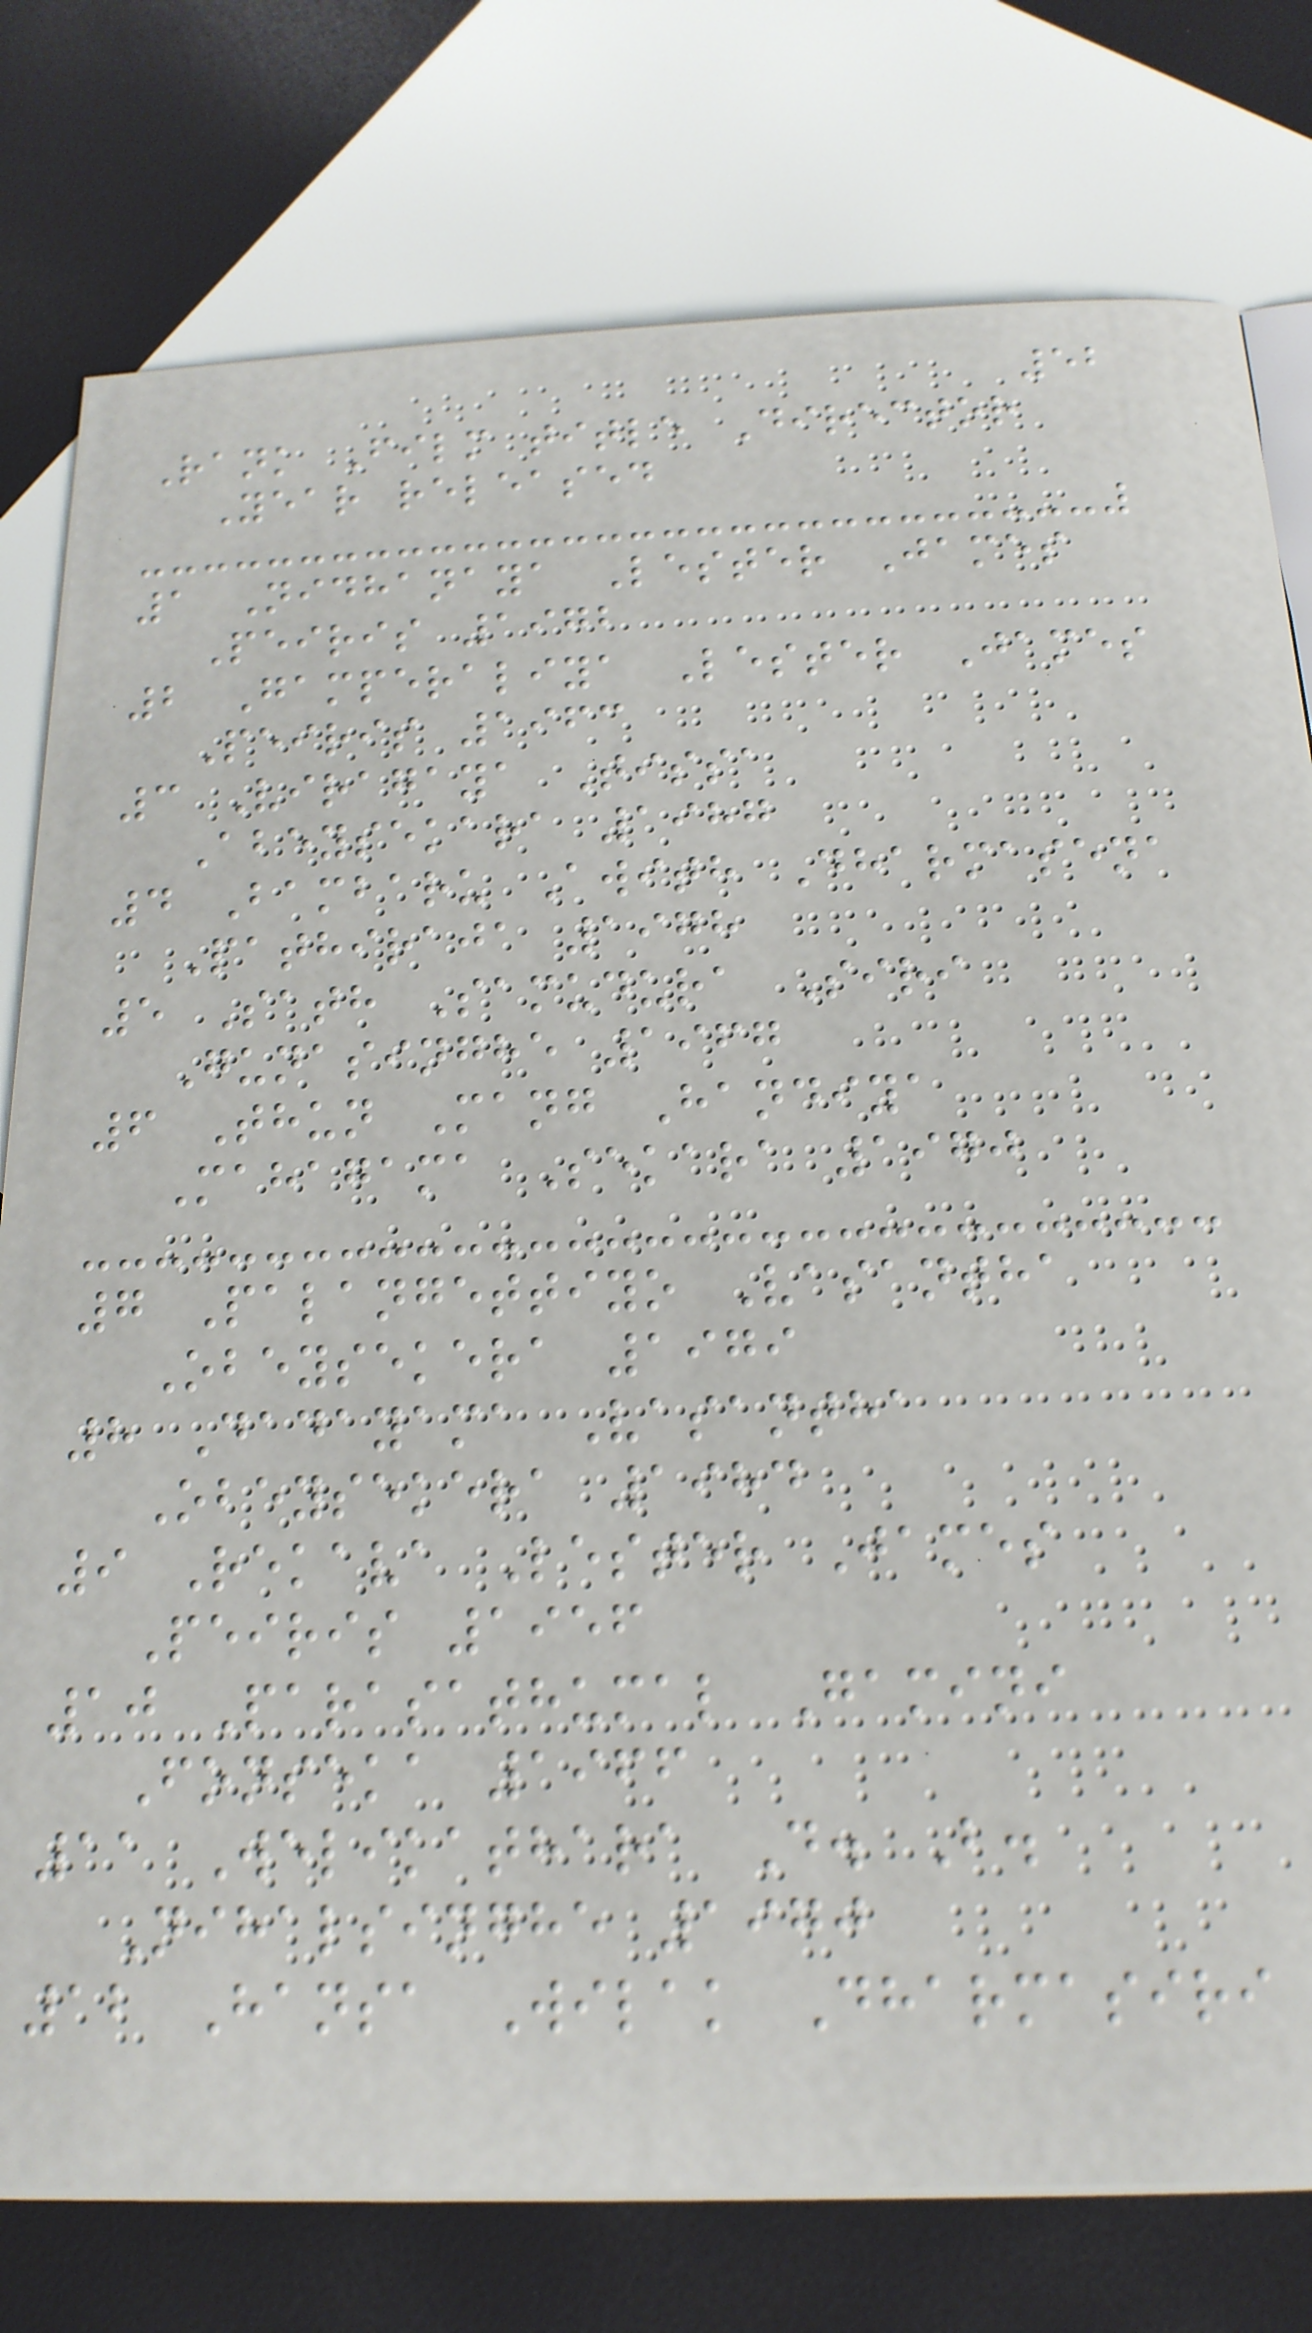52
Rank Film title Director
Year released
1 Nidhanaya Lester James
Peiris 1972
2 Gamperaliya Lester James
Peiris 1963
3 Viragaya Tissa
Abeysekara 1987
4 Bambaru Awith Dharmasena
Pathiraja 1978
5 Sath Samudura Siri
Gunasinghe 1967
6 Thun Mang Handiya
Mahagama Sekara 1970
7 Palangettiyo Vasantha
Obeysekera 1979
8 Dadayama Vasantha
Obeysekera 1984
9 Rekava Lester James
Peiris 1956
10 Parasathumal Gamini
Fonseka 1966
11 Welikathara D. B.
Nihalsinghe 1970
12 Hansa Wilak Dharmasiri
